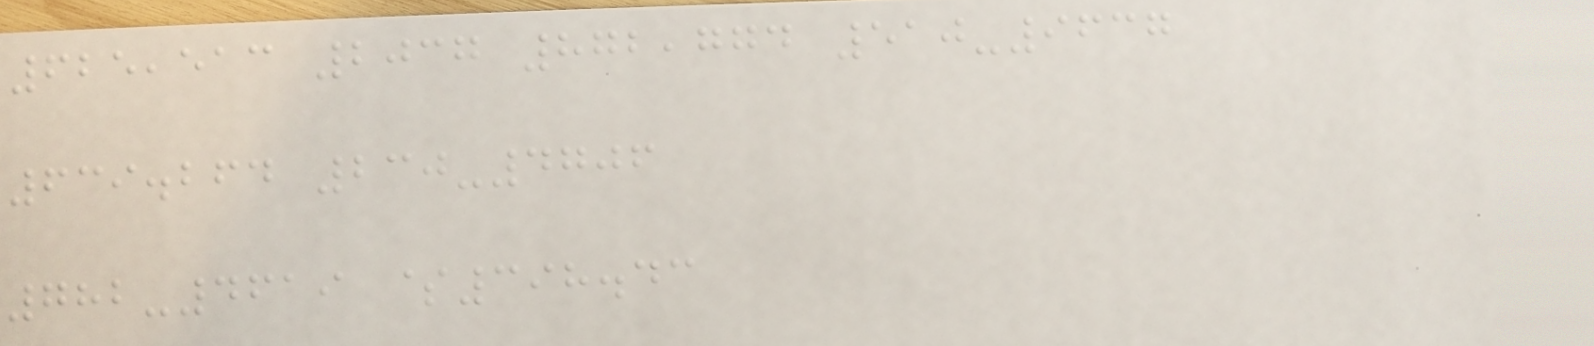625,513 2037 872,774 510-9637
639.264 230-4706
782-4619 $398.43
